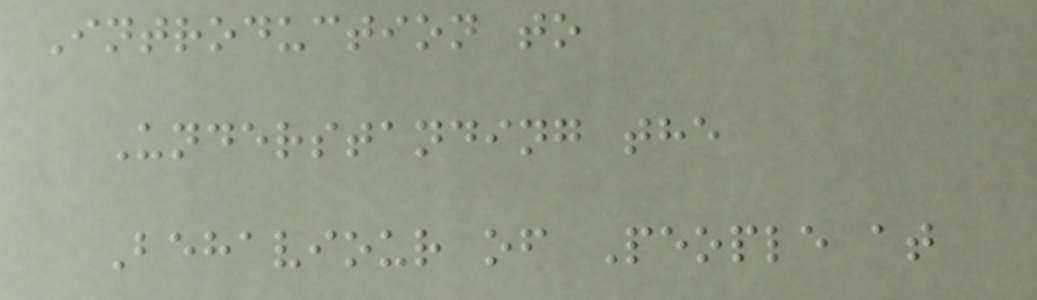Introduction to
Understanding the
Behaviour of People at
